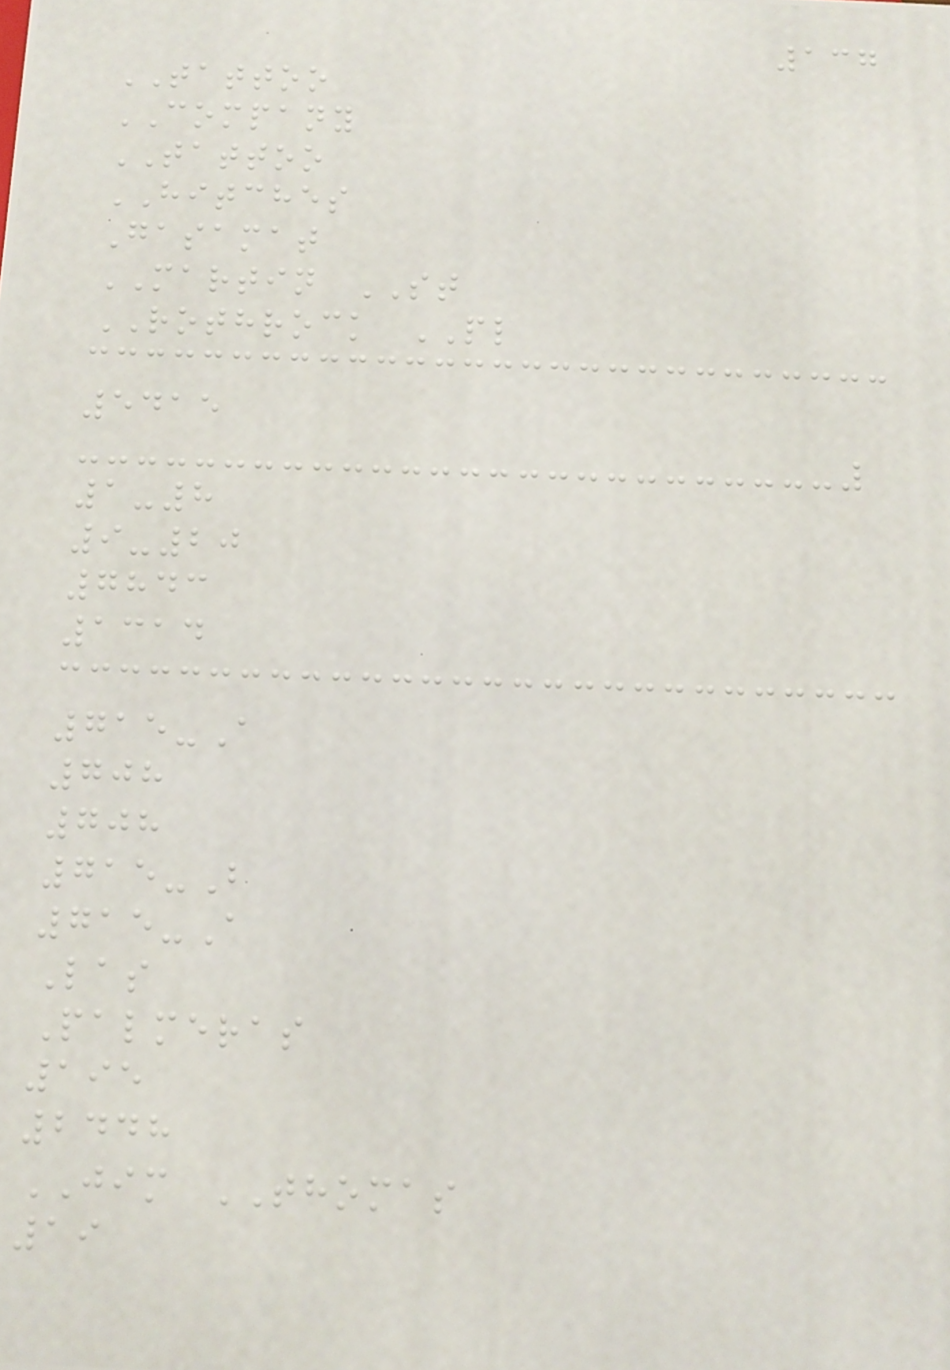137
TATTOO
COMPANY
TATTOO
HITCHES
Gasamat
MARTIN ST
ROTHROCK PL
5415
1-8
9-20
7843
1314
715-A
708
708
715-B
715-A
Las
Palmeras
195
2448
JIM THOMAS
19
